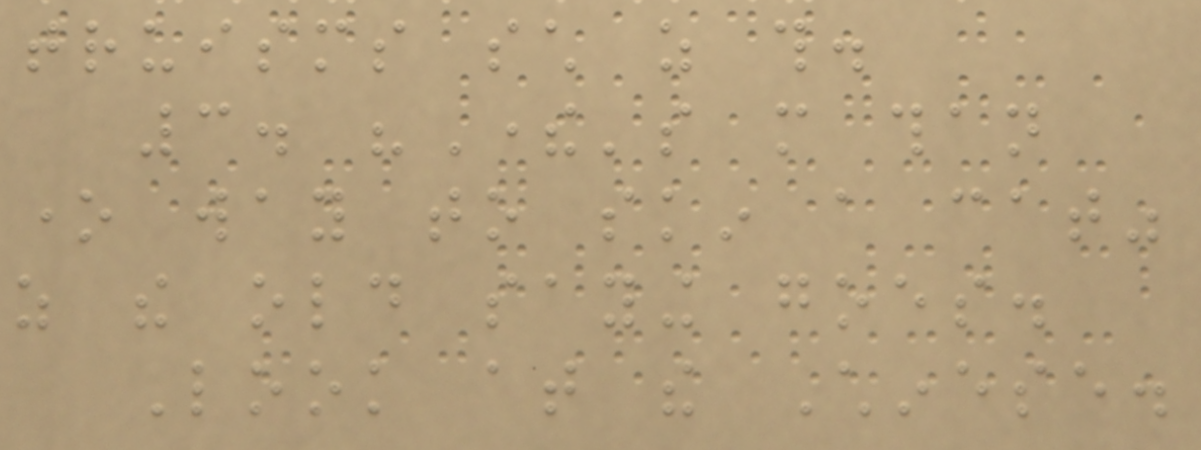truisms such as this.
3. "There's more than
one way to skin a cat"
as the old saying goes.
Look at the Chinese.
